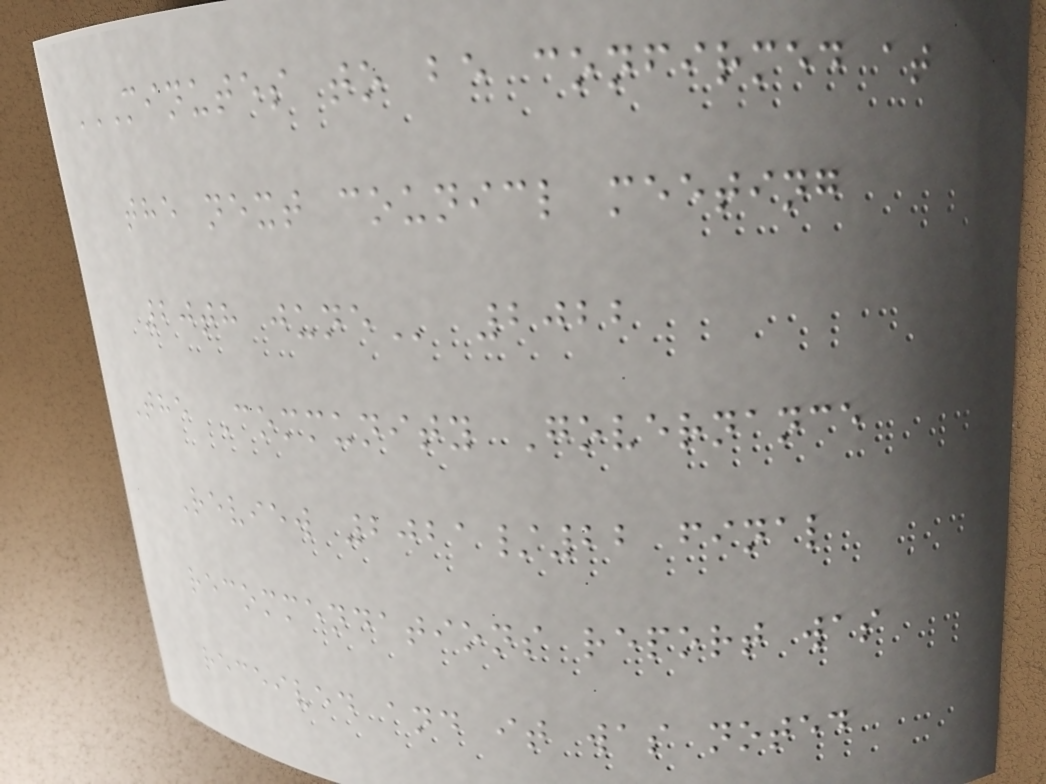MINUTES TO BE CONFIRMED AT
THE NEXT COUNICL MEETING
20TH JUNE 2022
The Community Governance
Review 2021/22 final
recommendations report was
received and it was noted
